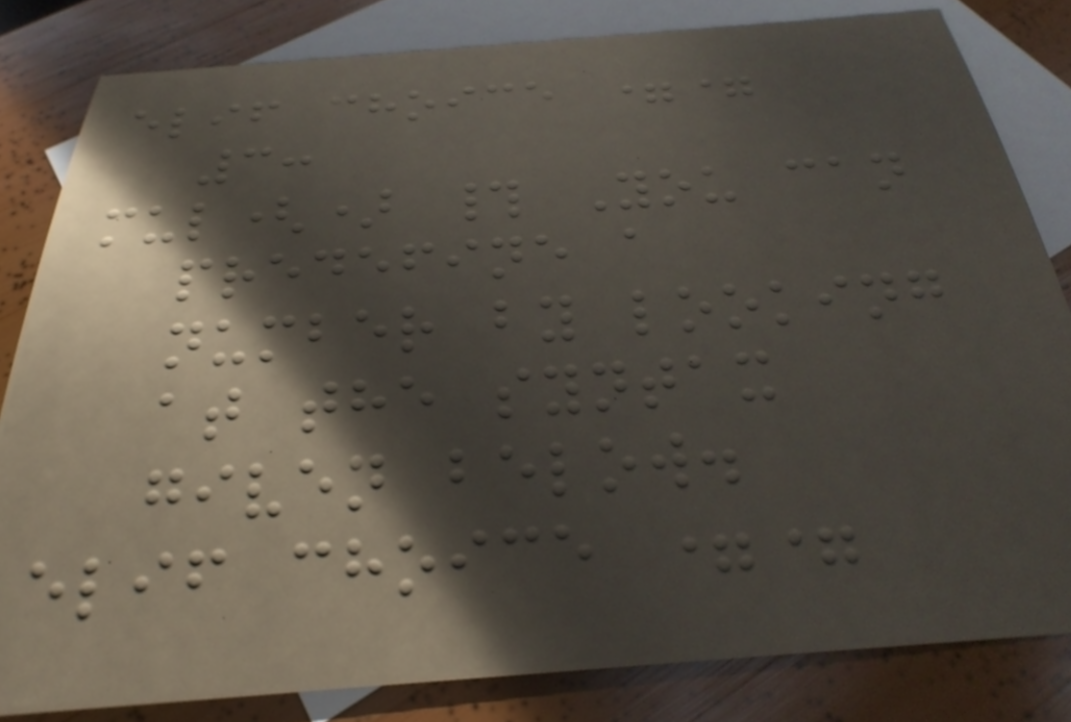elif choice ==
3:
mul() # You can
predefine a
number by looking
at the syntax
given below.
elif choice ==
